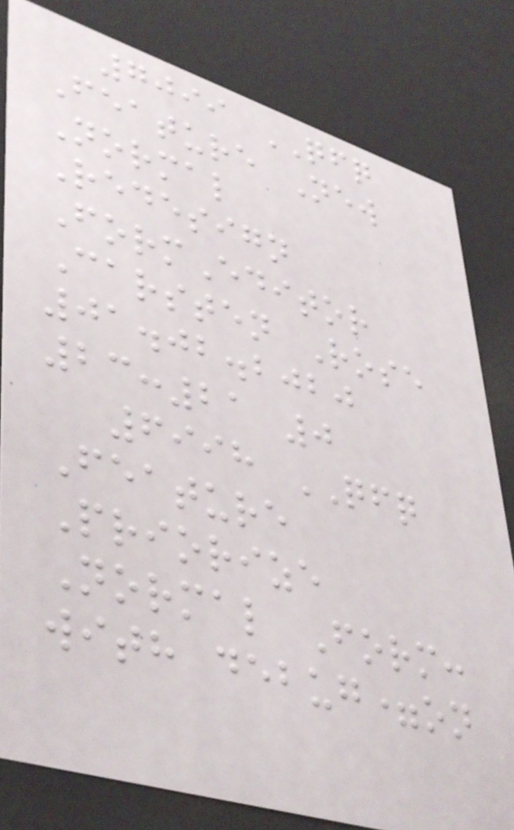7099 QFQ
Feature New
Normal
Redesign
FormEditor
Carsten Rose
01.02.2020
23:21 0
6998 QFQ
Feature
Priorize
Normal Form:
with debug=on
